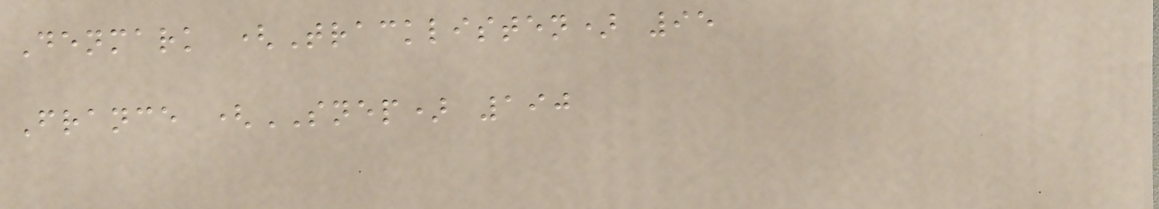Denmark (Tracklisten) 95
France (SNEP) 190
